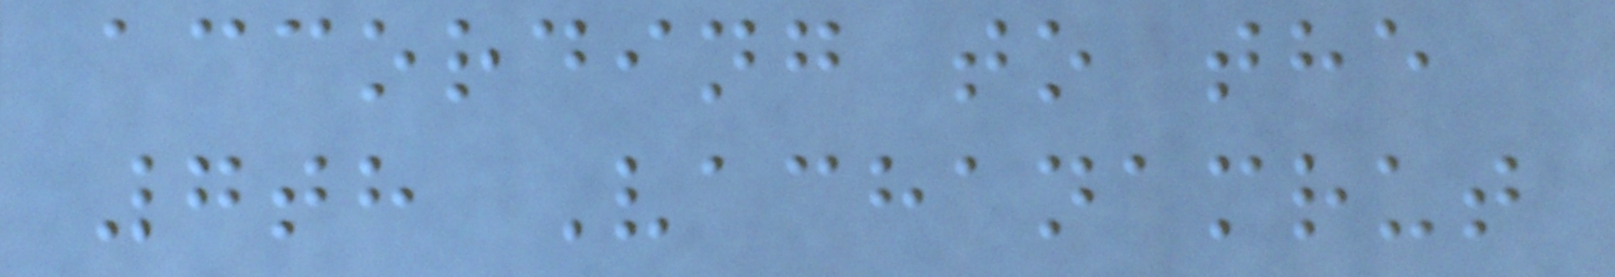according to the
7th Vachanamrut
